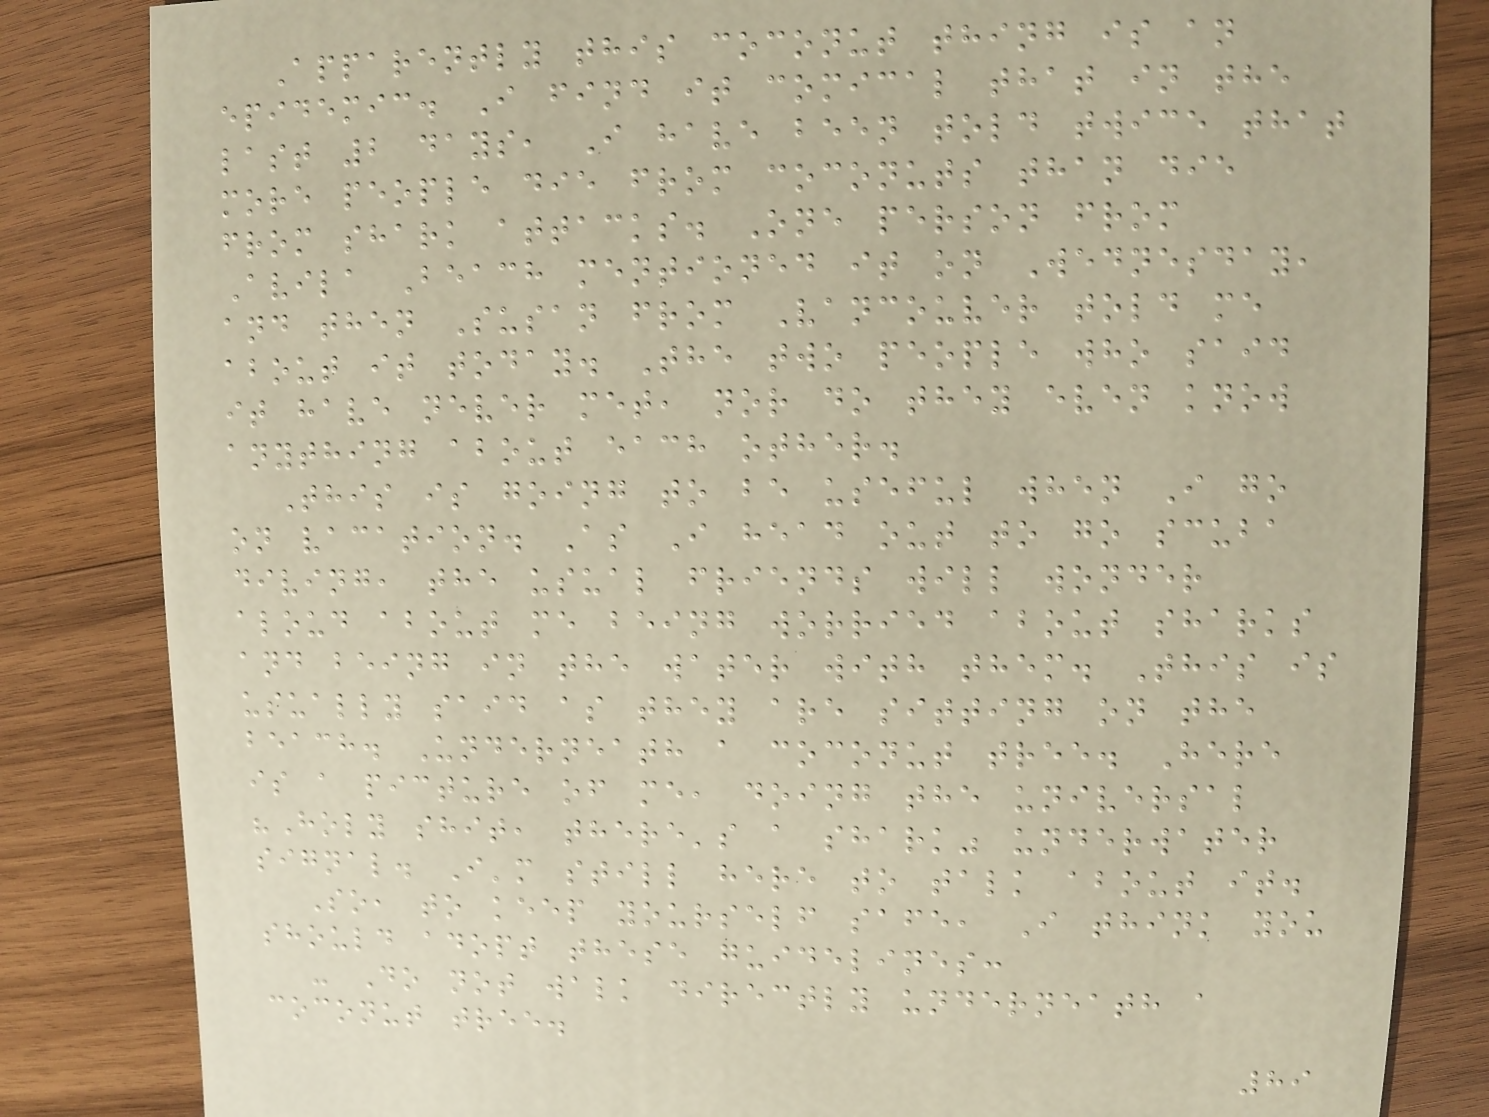Apparently this coconut thing is an
epidemic. I find it comical that in the
last 2 days, I have been told twice that
more people die from coconuts than die
from shark attacks. One person from
Avila Beach mentioned it on Wednesday,
and then Susan from Vancouver told me
about it today. The two people who said
it have never met, nor do they even know
anything about each other.
This is going to be useful when I go
on vacation. As I head out to go scuba
diving, the usual friends will wonder
aloud about me being worried about sharks
and being in the water with them. This is
usually said as they are sitting on the
beach. Underneath a coconut tree. Here
is a picture of me, doing the universal
"Holy shit, there's a shark" underwater
signal. I'm still here to talk about it.
So, to keep yourself safe, I think you
should adopt these guidelines:
- Do not walk directly underneath a
coconut tree.
89
